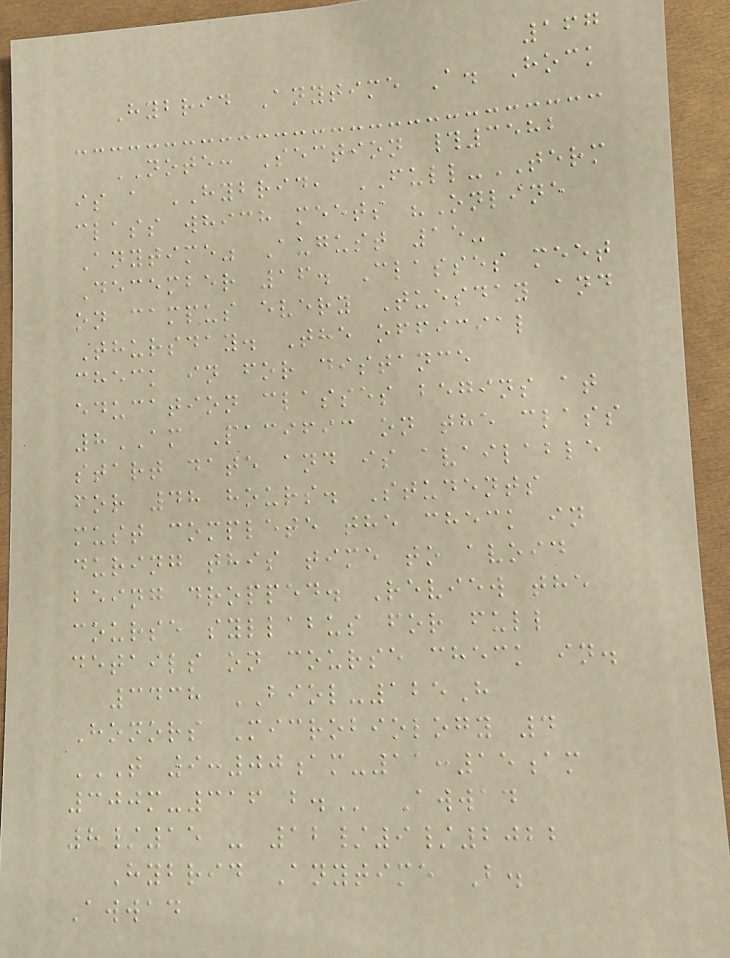167
Hybrid Anytime A. Hock
NOTE: Section #3582
is a HYBRID, FULL-TERM
class which meets "Online
Anytime" August 15-
December 16. Classes meet
on campus every Tuesday and
Thursday. The official
check in for distance
education classes begins at
8AM Pacific on the class
start date and is available
for 48 hours. Students
must complete the check in
during this time to avoid
being dropped. Review the
course syllabus for full
details on course check in.
3438 BIOL-125H
Honors Microbiology 4
T 9:00AM-11:15AM
300M-316 B. Awwad
8/15 - 12/9/2022
Hybrid Anytime B.
Awwad
